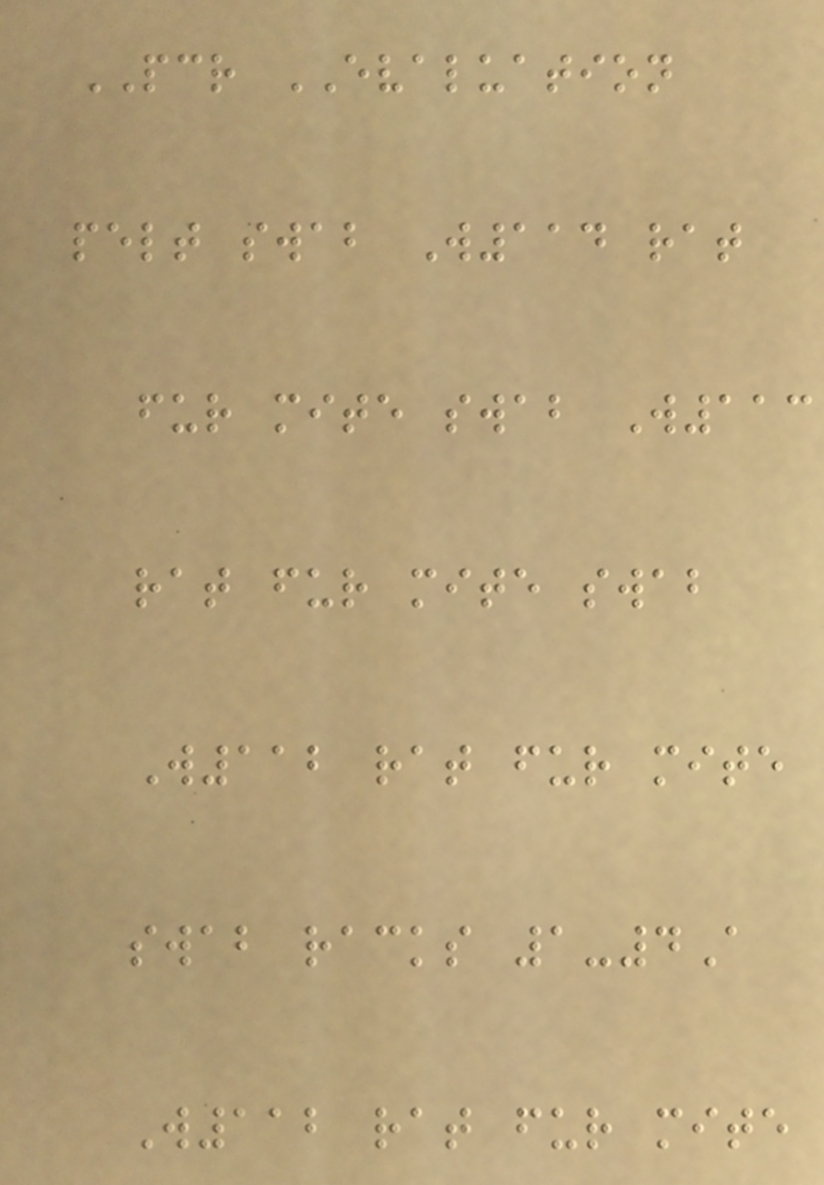PCR EVALUATION
pelt swab W114 rat
fur mite swab W113
rat fur mite swab
W112 rat fur mite
swab racks 1-4A
W112 rat fur mite
